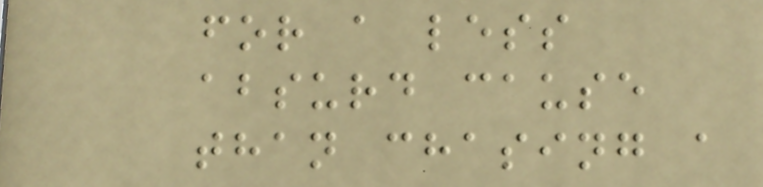for a less
absurd cause
than chasing a
